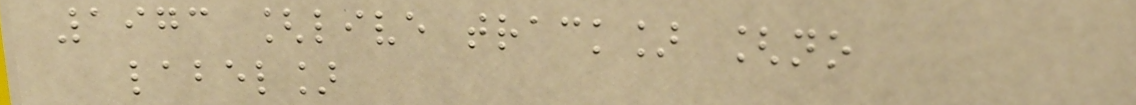1973 [live track] [no
label]
